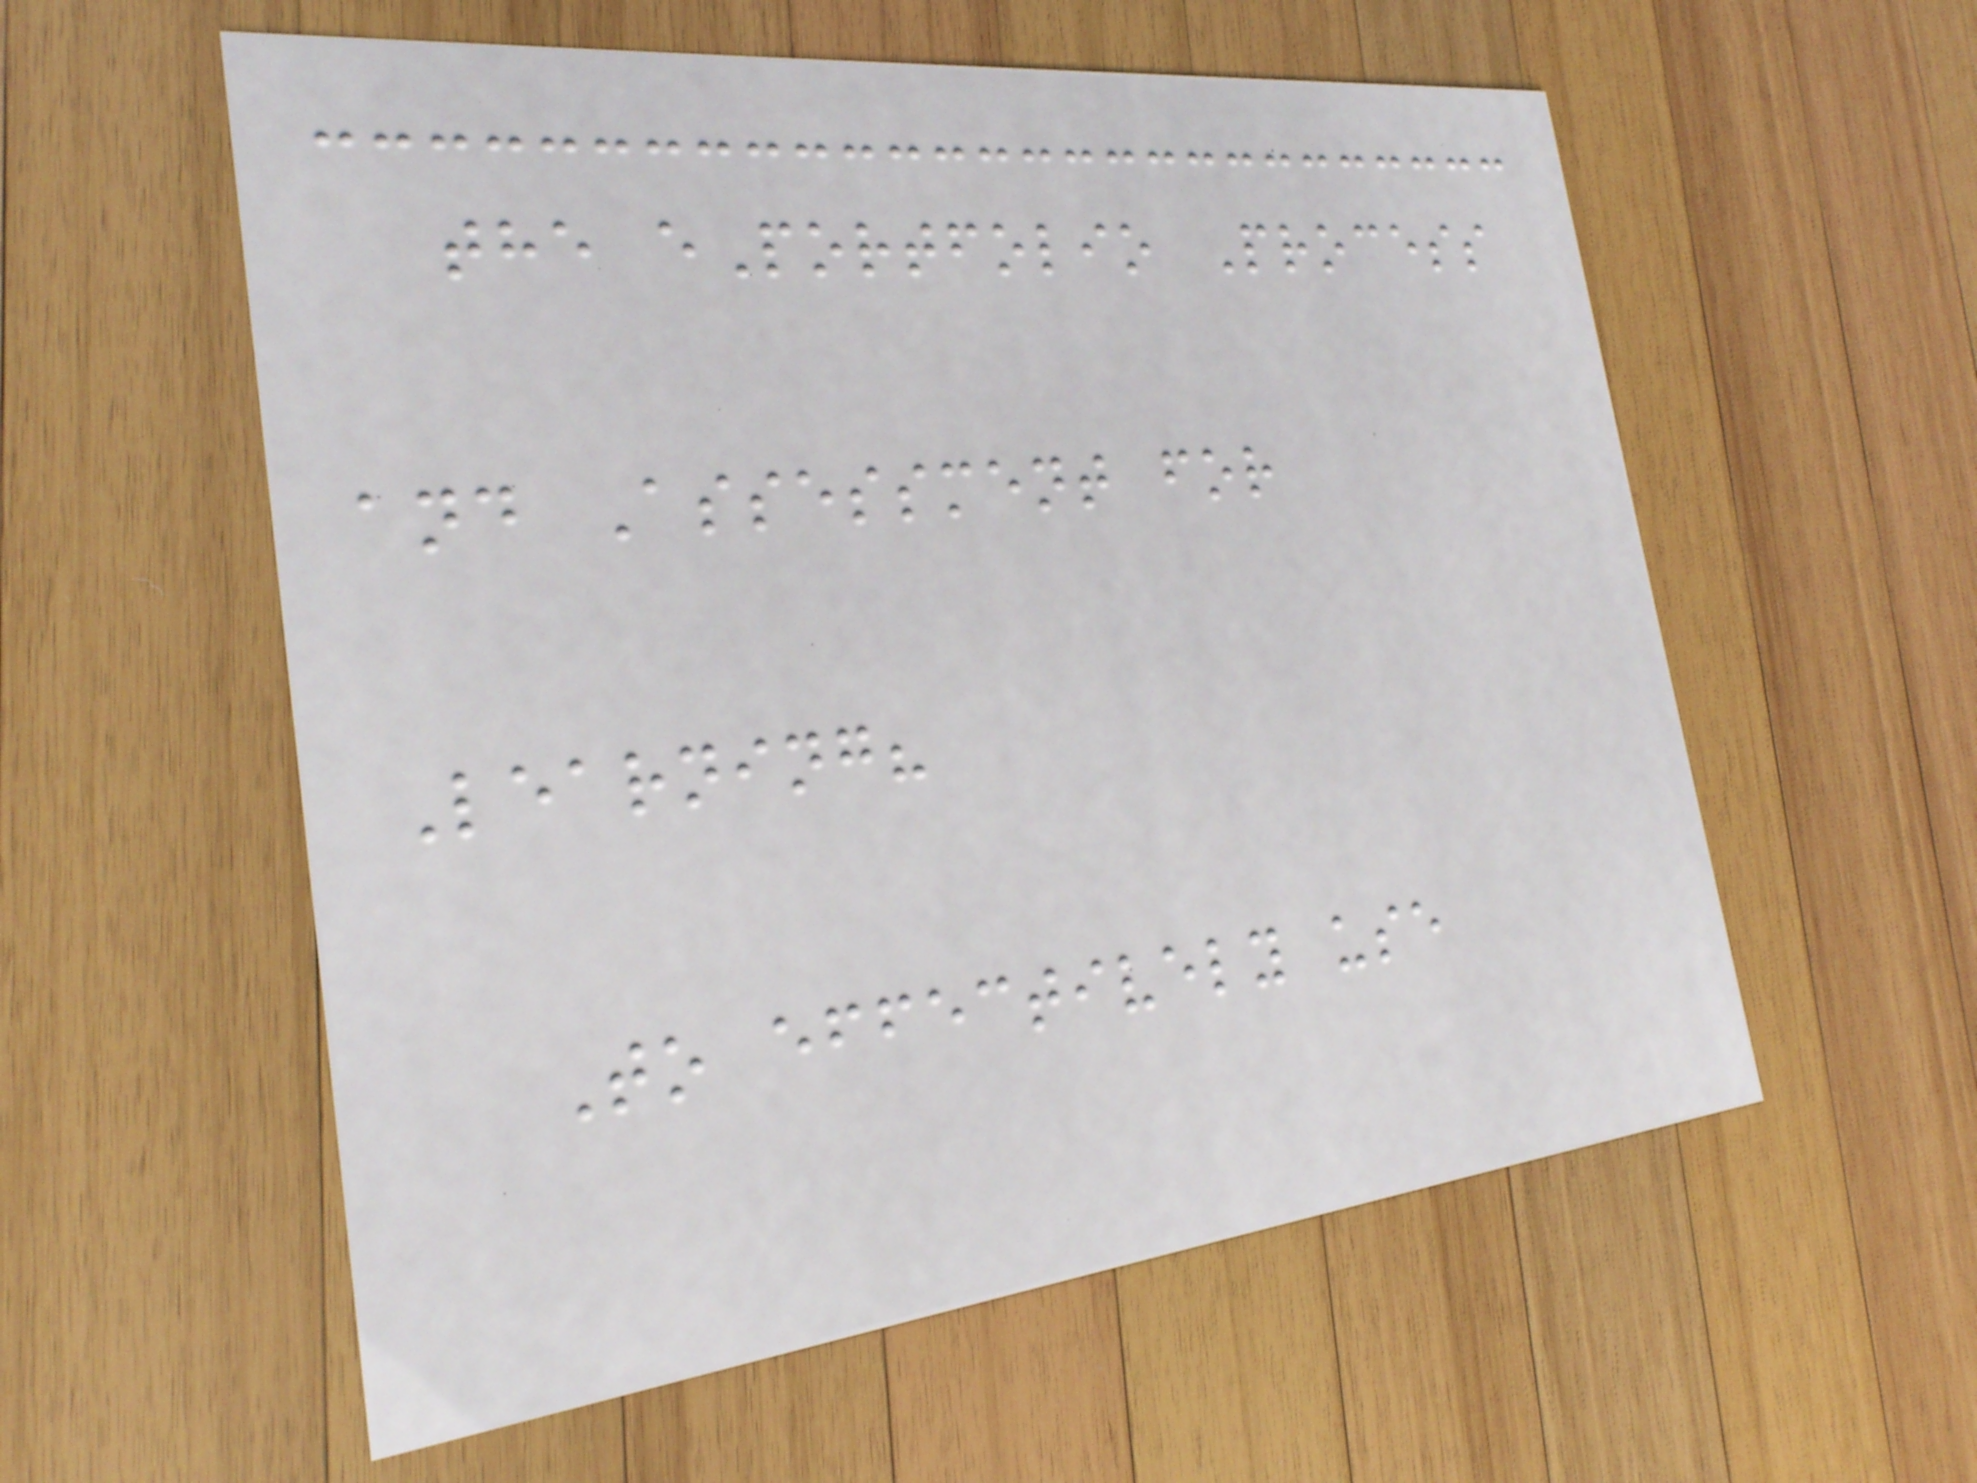the ePortfolio Process
and Assessment for
Learning?
To effectively use
